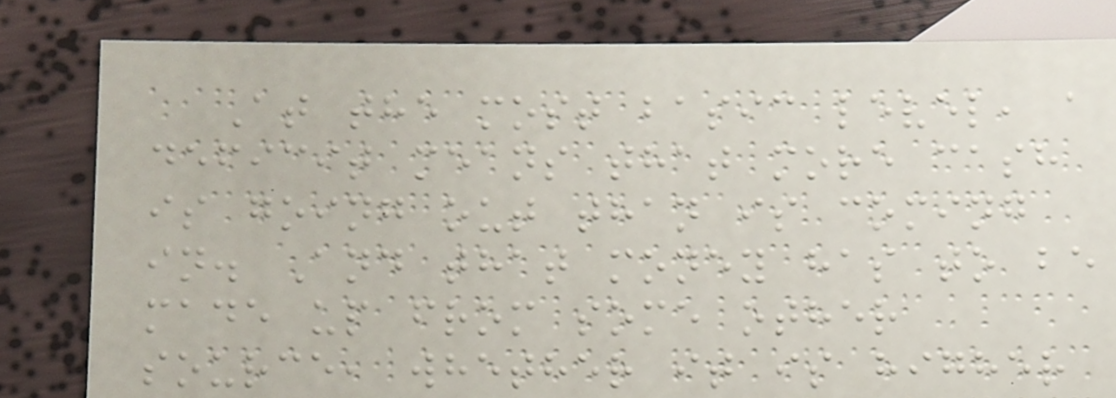At the most basic level, a
deficit means that more cash
is going out than is coming
in. And that money has to be
made up from some other
source, whether it is higher
